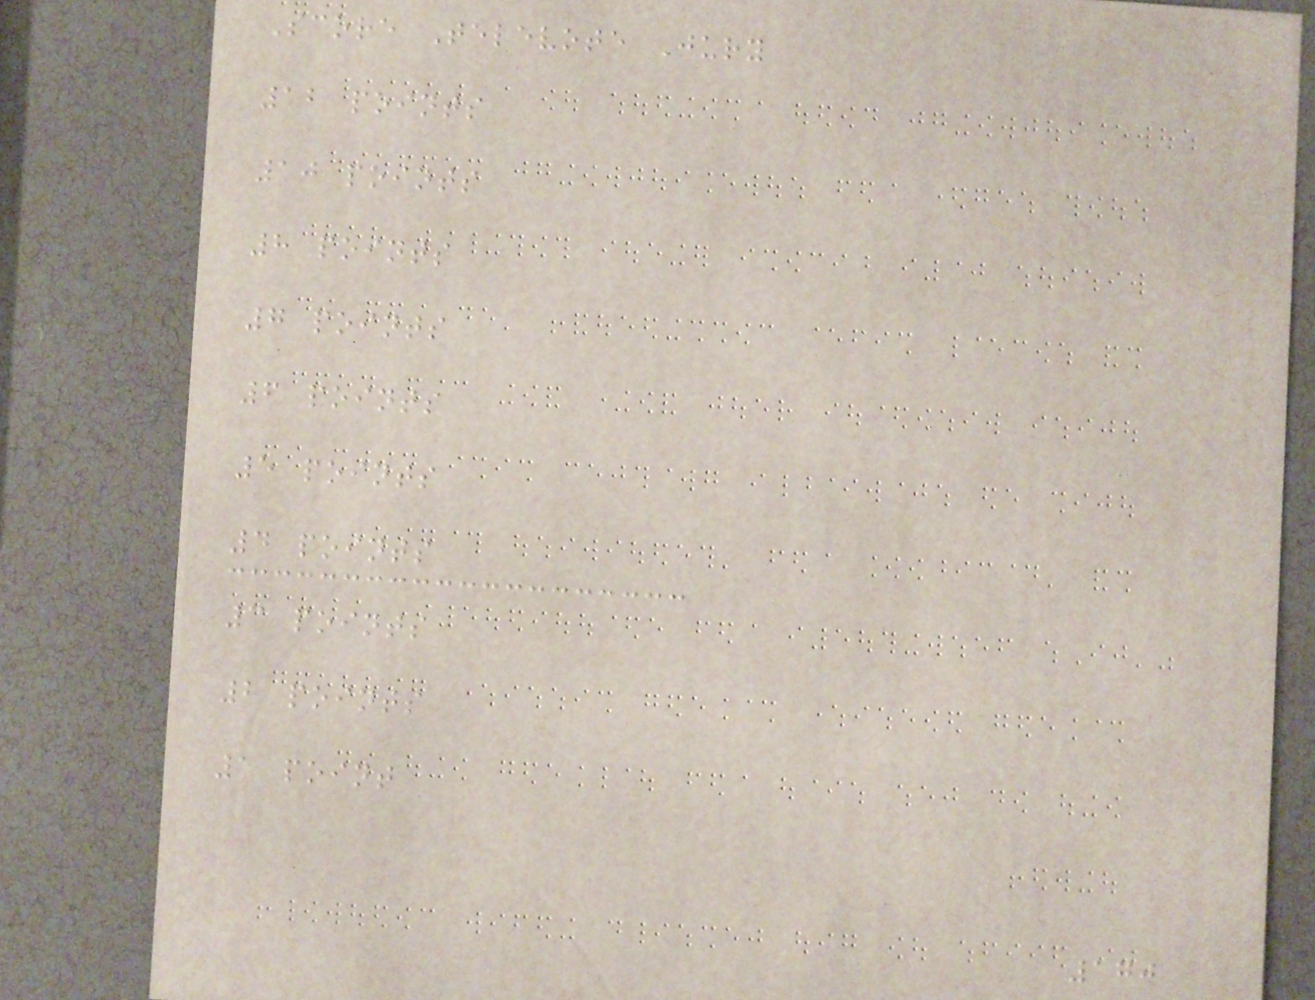Score Televote Jury
12 points
10 points
8 points
7 points
6 points
5 points
4 points
3 points
2 points
1 point
170
